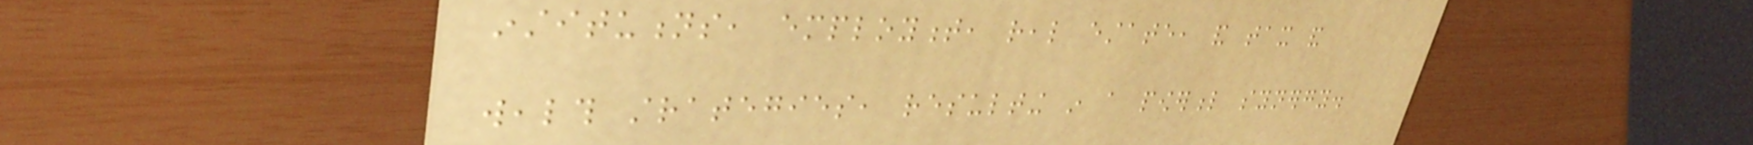institutions, employment, real estate, and tax and
wealth strategies, resulting in a powerful synergy.
